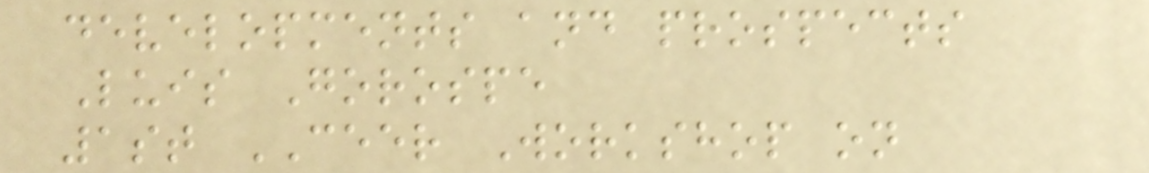developments and prospects
Luis Gorospe
1st CEER Workshop on
